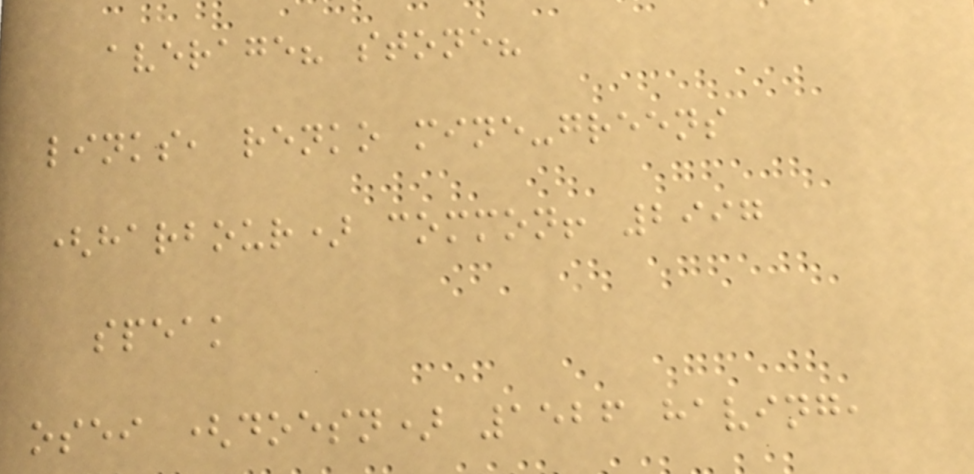average? stone?
links, renko mine-greens
(harbour) common! 2997
speak
osei (doesn) 1526 having,
